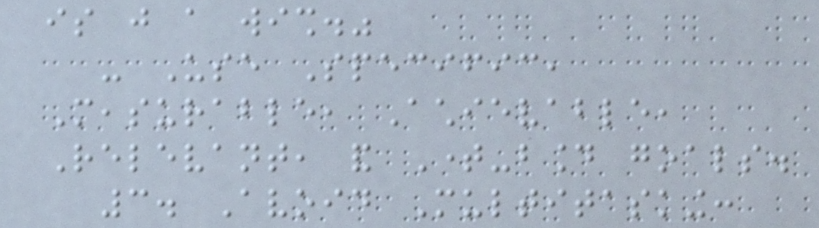is just a wish."
- Use Specific,
Measurable, Achievable,
Relevant, and Time-bound goals.
3. Avoid Multitasking:
